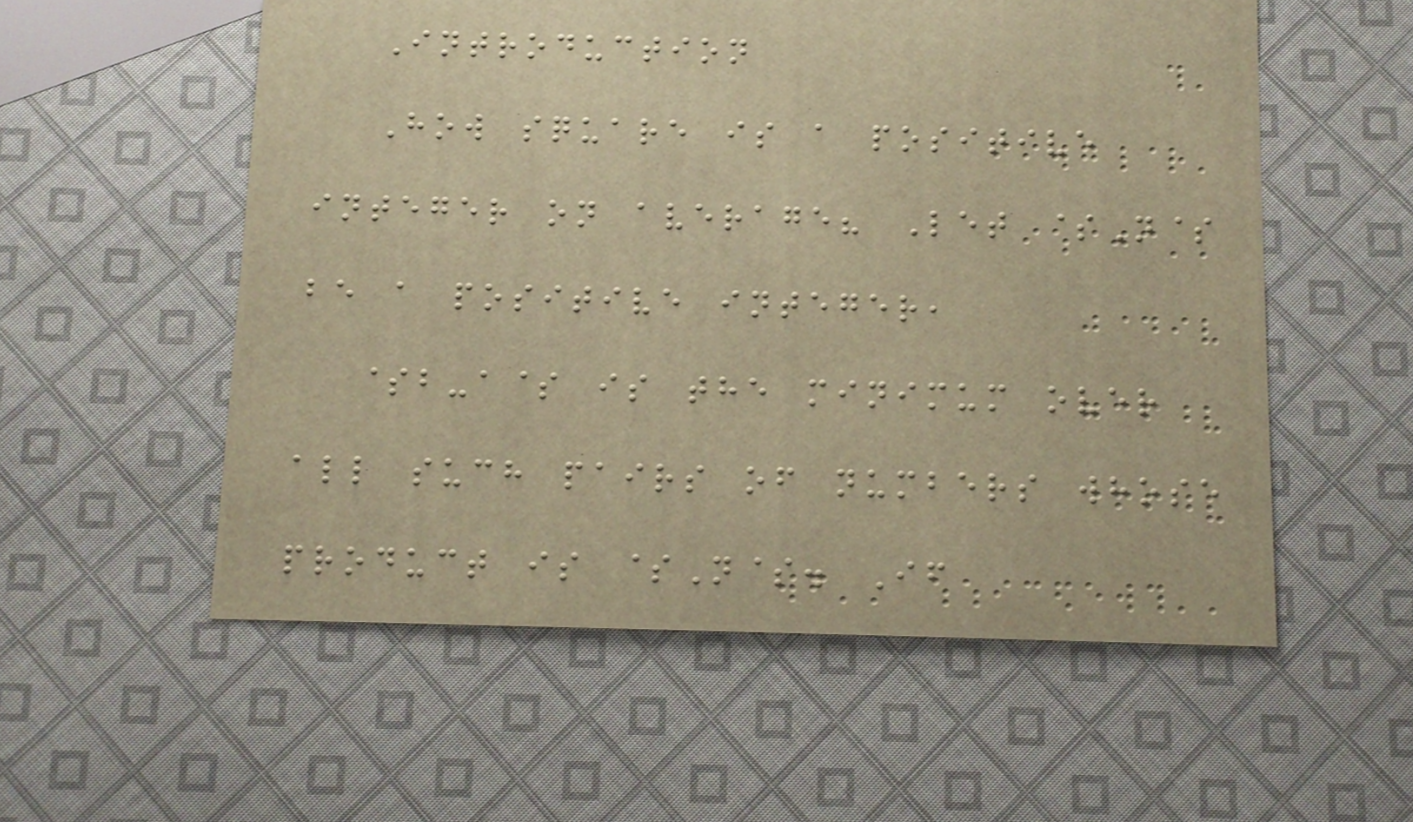Introduction
How square is a positive
integer on average? Let $N$
be a positive integer,
$b-a$ is the minimum over
all such pairs of numbers whose
product is $N$. If
